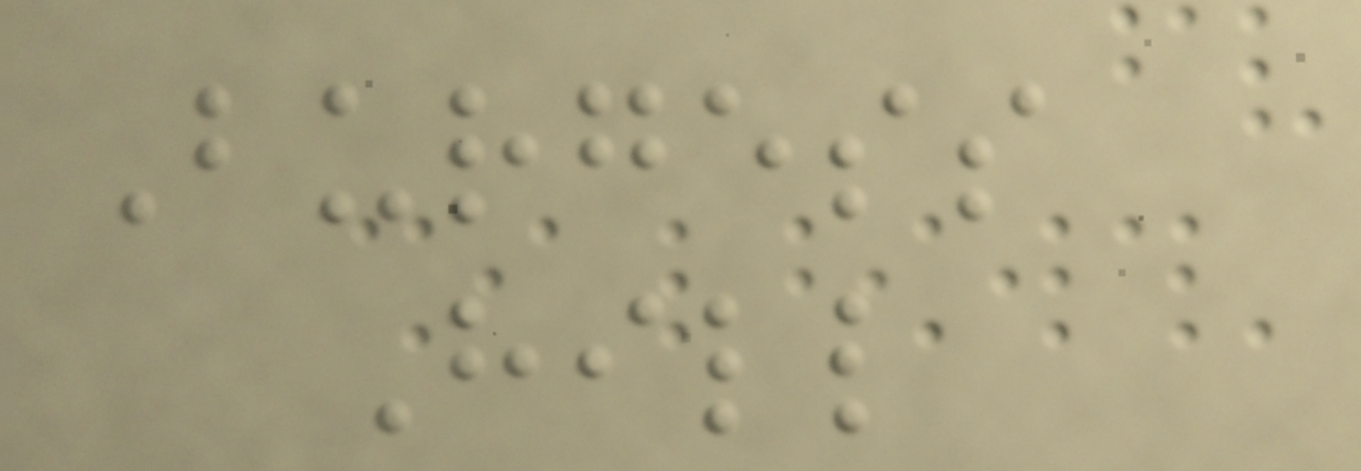Burgess
Hill
